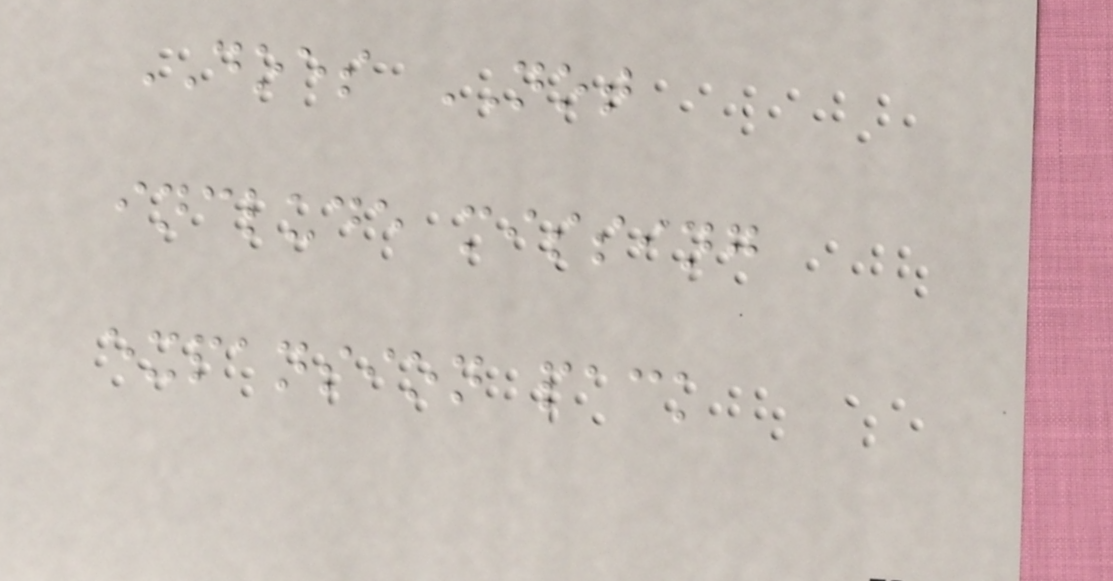DOES NOT
include missing
expansion pack
